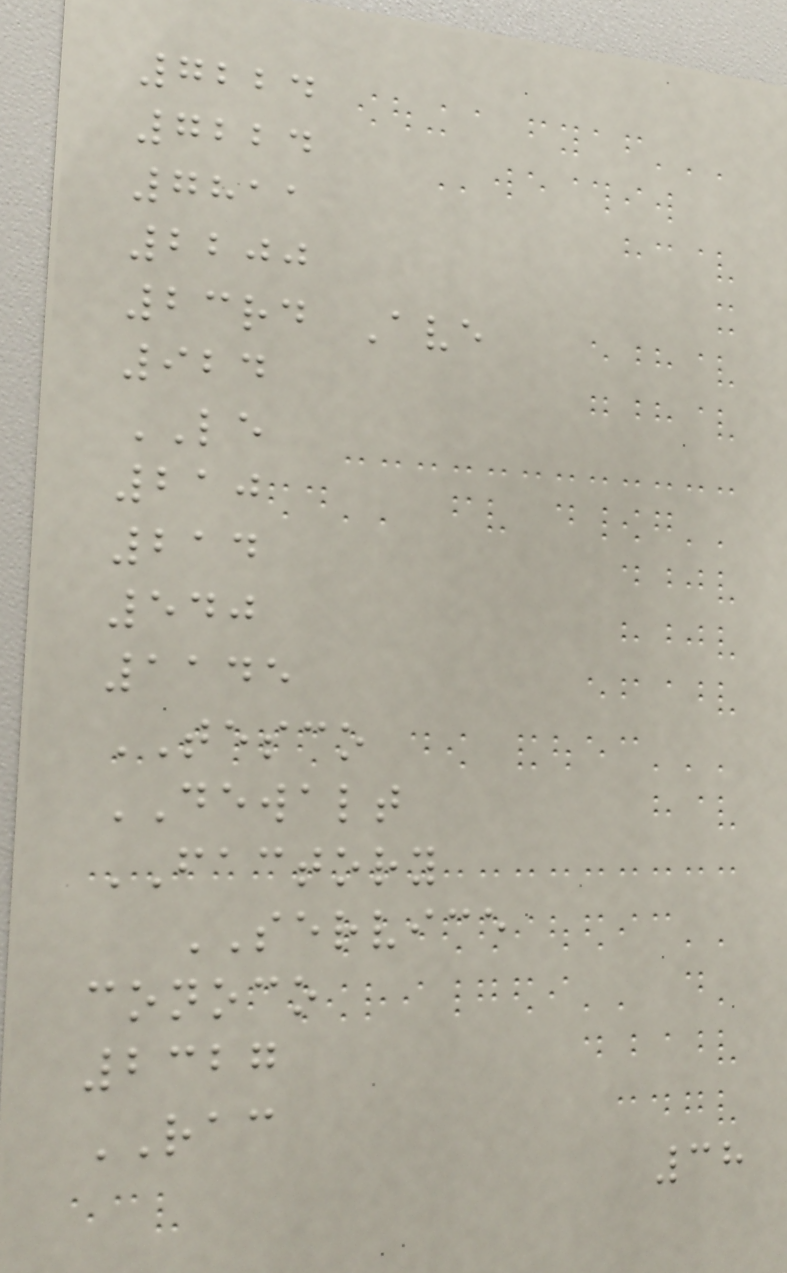7224
7224
7811
2200
23rd Ave
924
LE
210
214
540
1145
TESCO
DEWALT
FACTORY
SERVICE
conoco
2327
RAC
38
